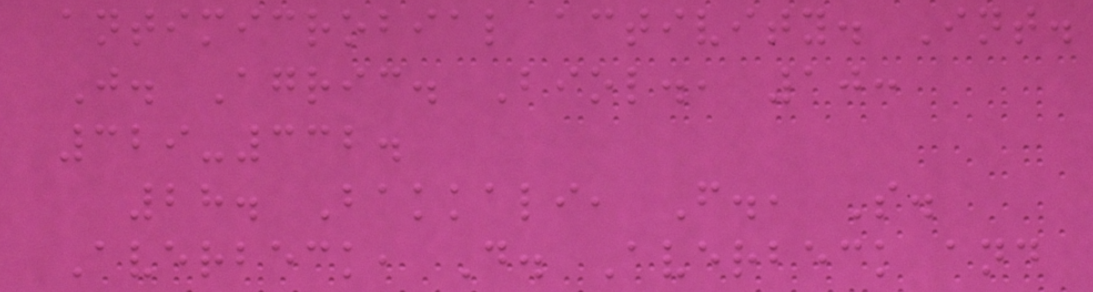antimicrobial activity. Int.
J. Agric. Biol., 10:
329-332.
28. Bakkali, F., S.
Averbeck, D. Averbeck and
